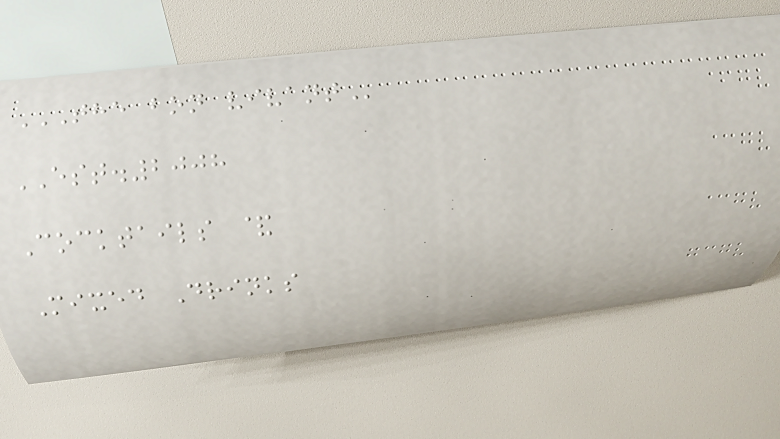THE BON VIVANT
EST.2008
Cocktails &
Mixed Drinks
